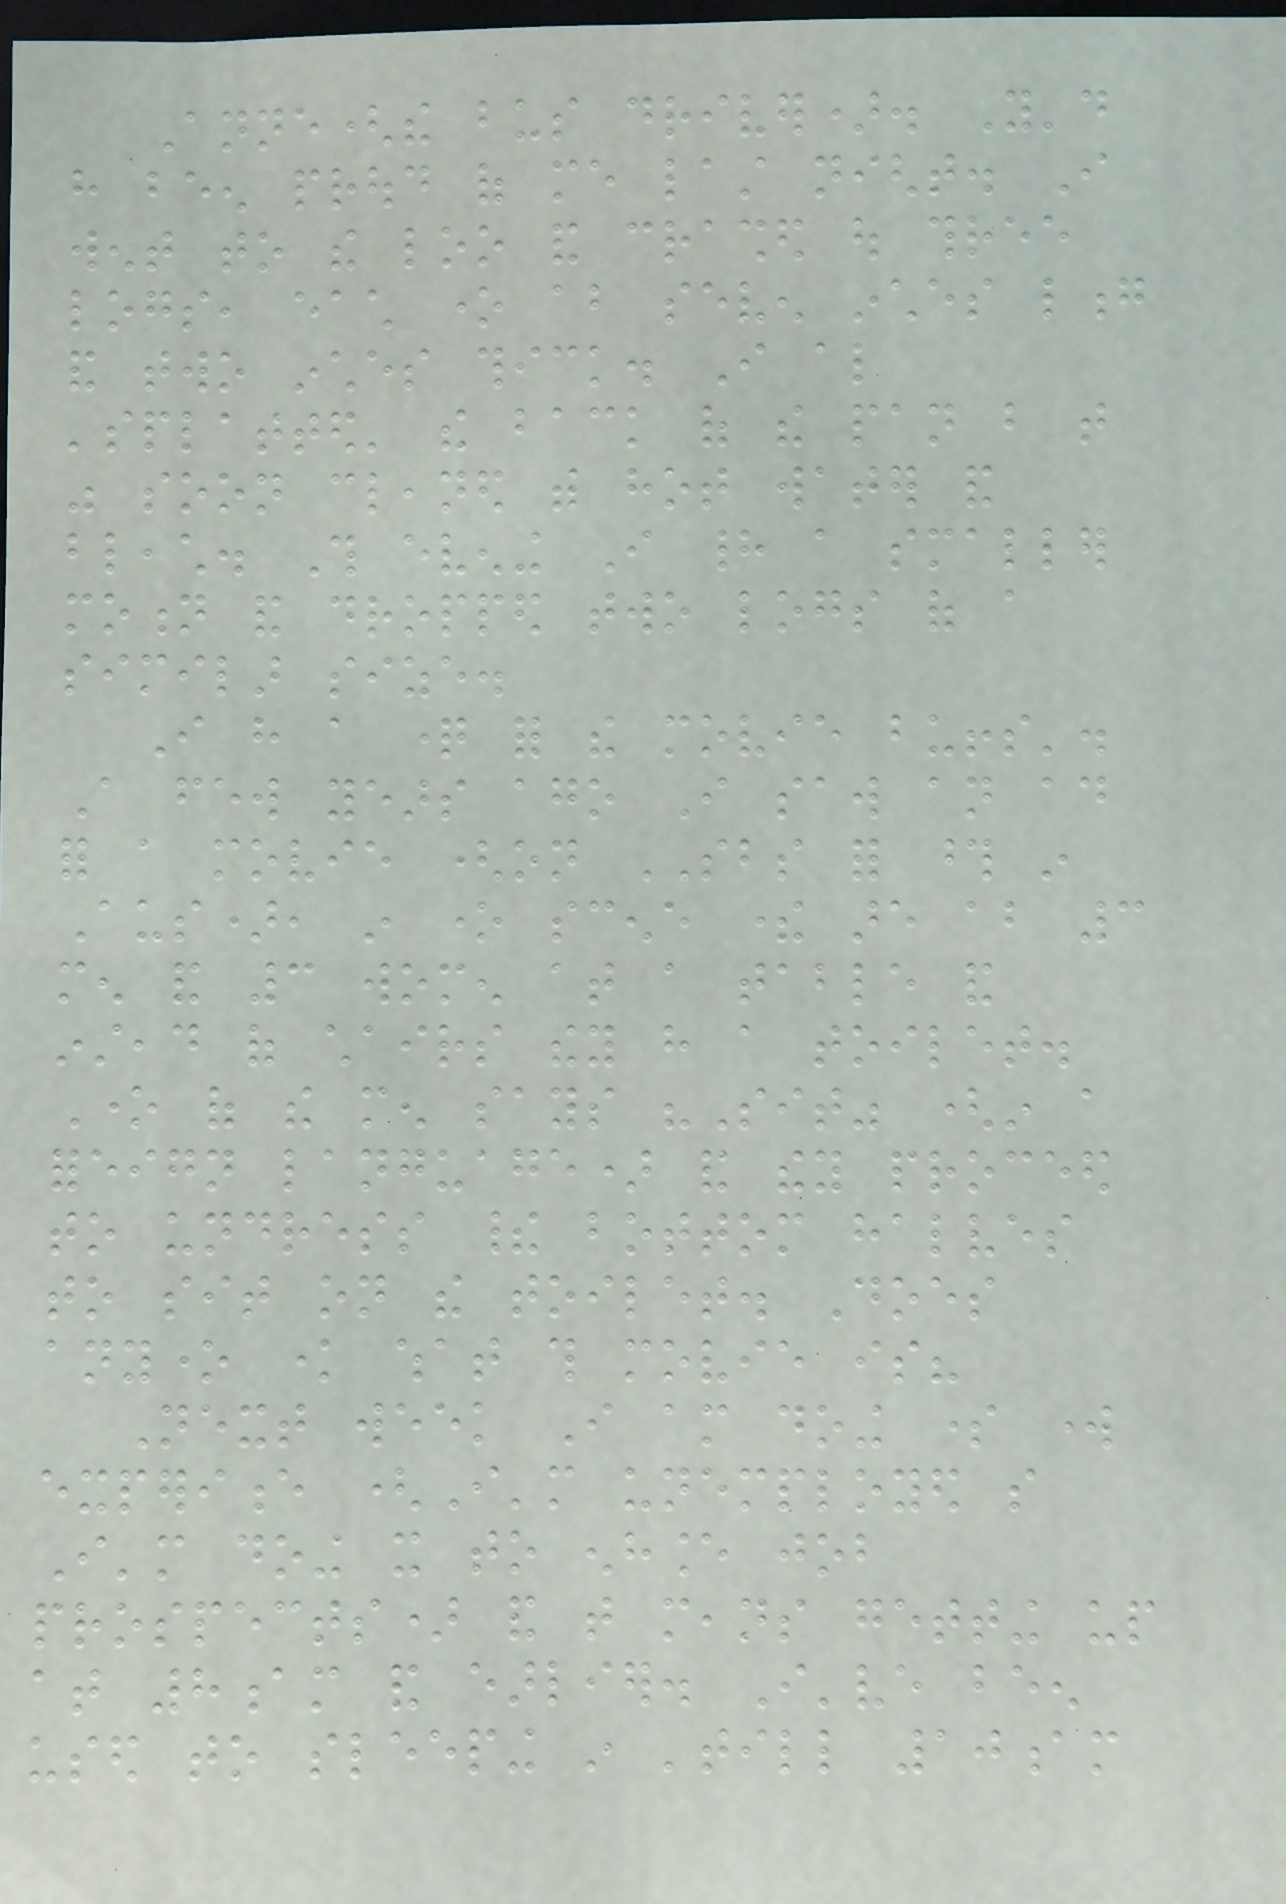Anne(the bus driver). You'd
have been proud of me last night. I
went to the loo and crashed out three
logs, each one about seven inches long
and two inches thick. I also
'splatted' the back of the pan but that
was soon cleaned with hot water and
bleach. This evening I had a smaller
motion and dropped two logs of a
similar size.
I have a question for the movie buffs'.
A few years ago I saw an ad
for a movie (on SBS for those in
Aus), in one scene there are about 3
men and 3 women at a table and
instead of chairs they have a toilet.
One of the men says "Sit" (in a
foreign language) and they proceed
to undress their bottom halves
to sit on the toilet. Does
anyone know what this movie is?
Next week I am doing some work
experience (I'm unemployed so
I'm doing it to enhance job
prospects) and that means getting up
at 8am and earlier. I've been
used to sleeping in 'till 10am
